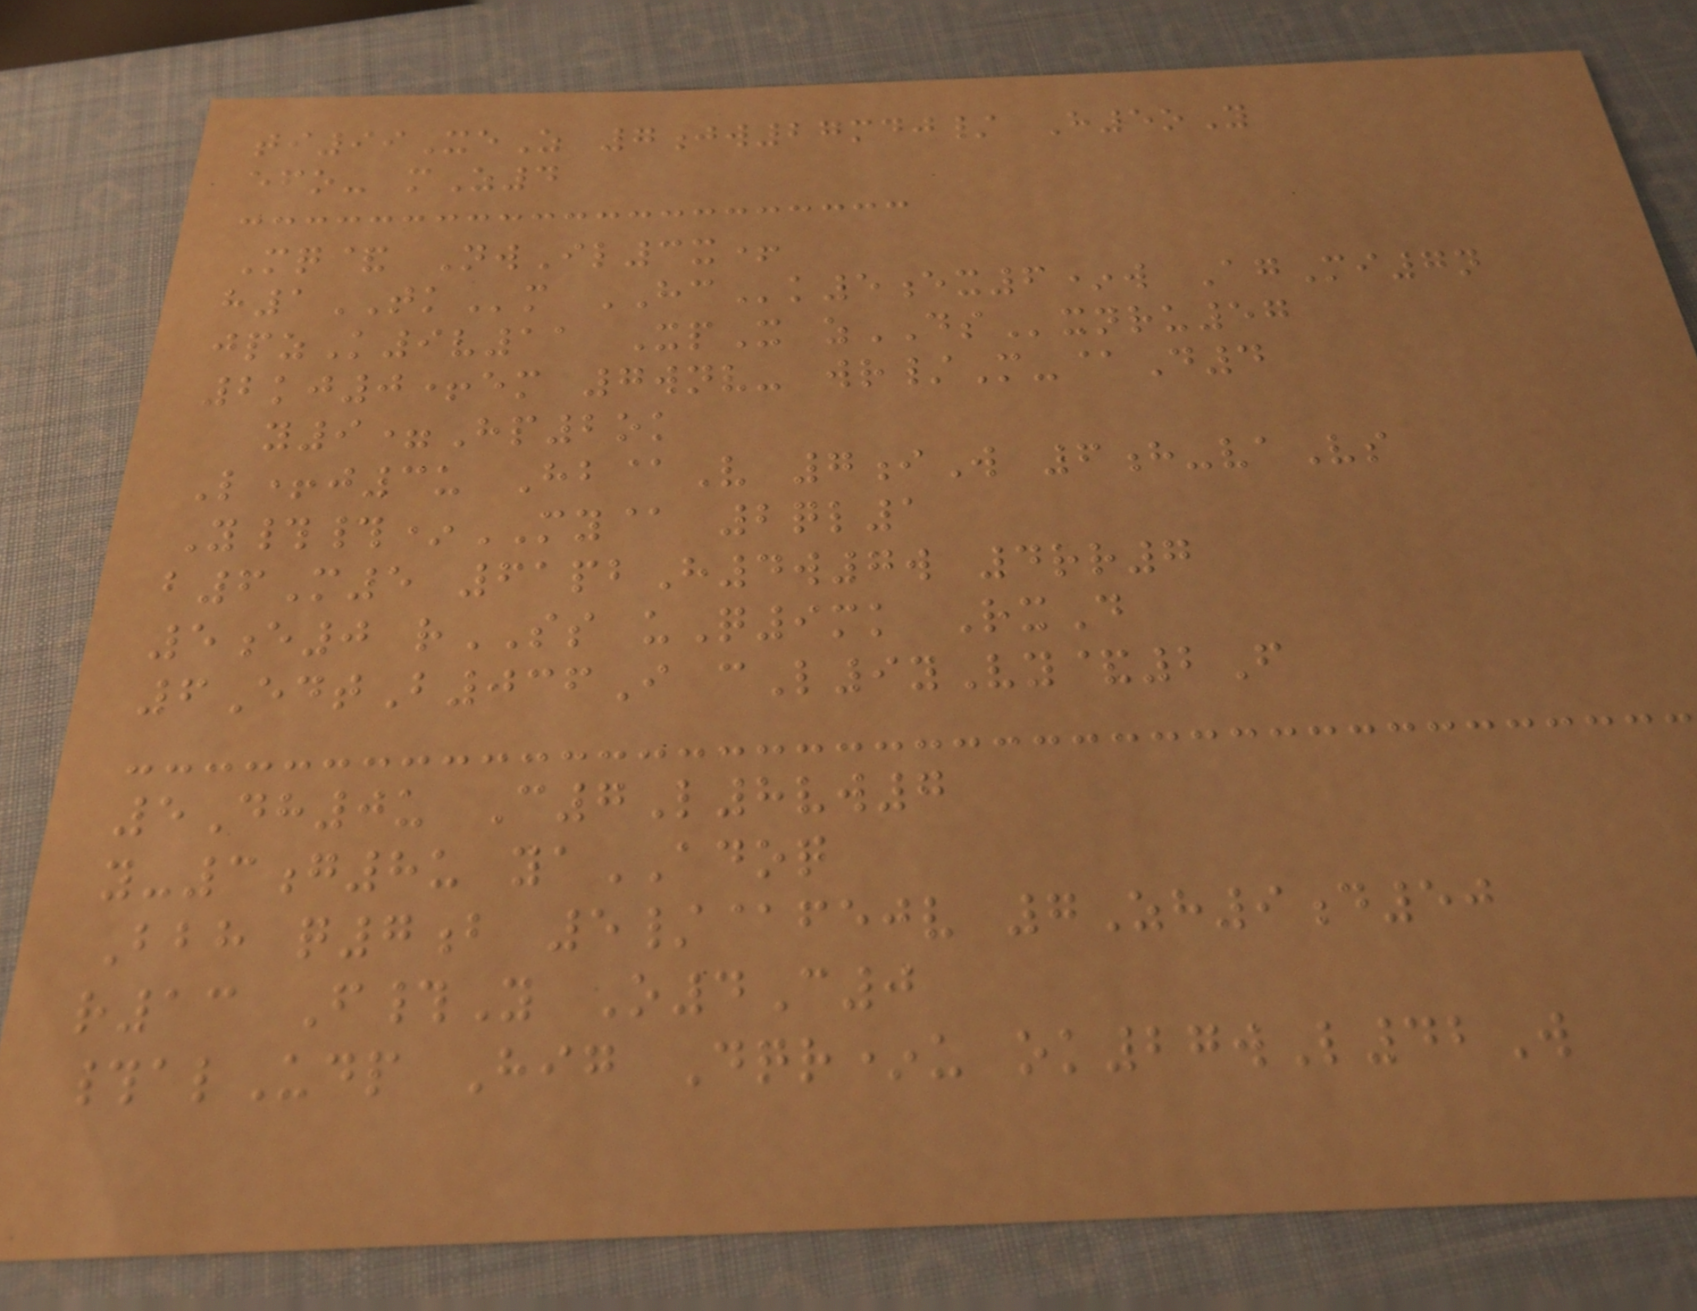ti99XeZ 7jw27mdj/ H5oY
efo- mZ4
Mq& NwIl3x+
h1TKm HCk5ex6*w AgMi7n
jpzK9v11 XpX zDSxnru57
2kj0+em 7wnv- wr/M-@D4
y9=Hp2ok
L+j3u Hb@V 7iW 6h-vaVs
Y##*MY@ 2ql1
b6M5 61pbH4w7w 4rr7
5e0 rSS uQ9mk RxD
6EdtB036I cL9yVy&2F
5Dh0u C7L8vw7
y-3g8u yaADOQ
Bbh q7b 5/@fejv 7Zh9d50
r13 F#Y O4C0
#alUdp Hig Dqr*u ok27wL42W
